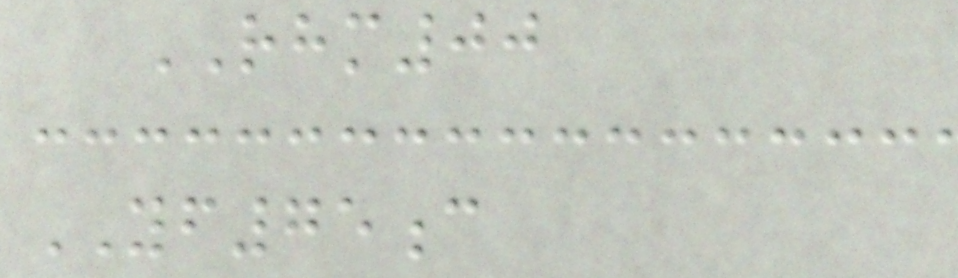RHM00
YF75c
